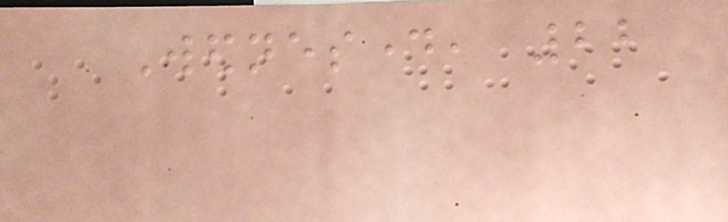Wednesday, 22
